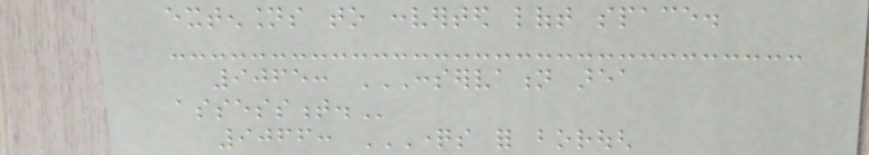extensions to converted loft space.
9065: CONSERVATION AREA
ASSESSMENT.
9066: QUESTIONS FOR BOROUGH
